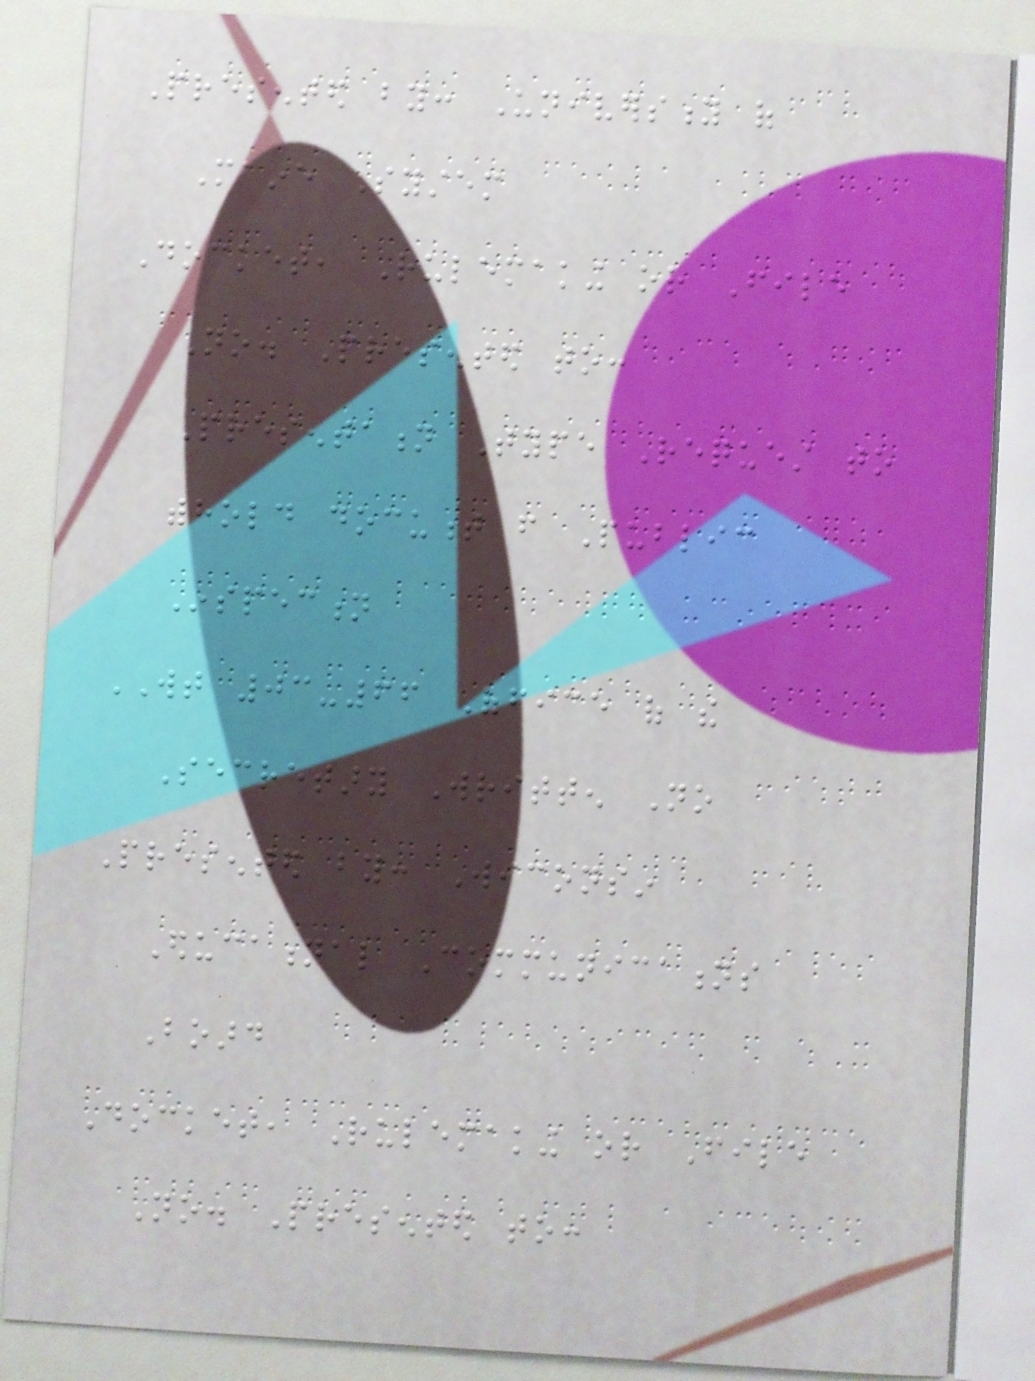Presented by: University of
Maine System
Docket, Rulemaking or File
No. Presented to:
Presentation Type Request to
withhold document from Public
Inspection
WT 03-66 Office of the
Secretary Written No
Presented by: Wiconsin
Educational Communications
Board
Docket, Rulemaking or File
No. Presented to:
